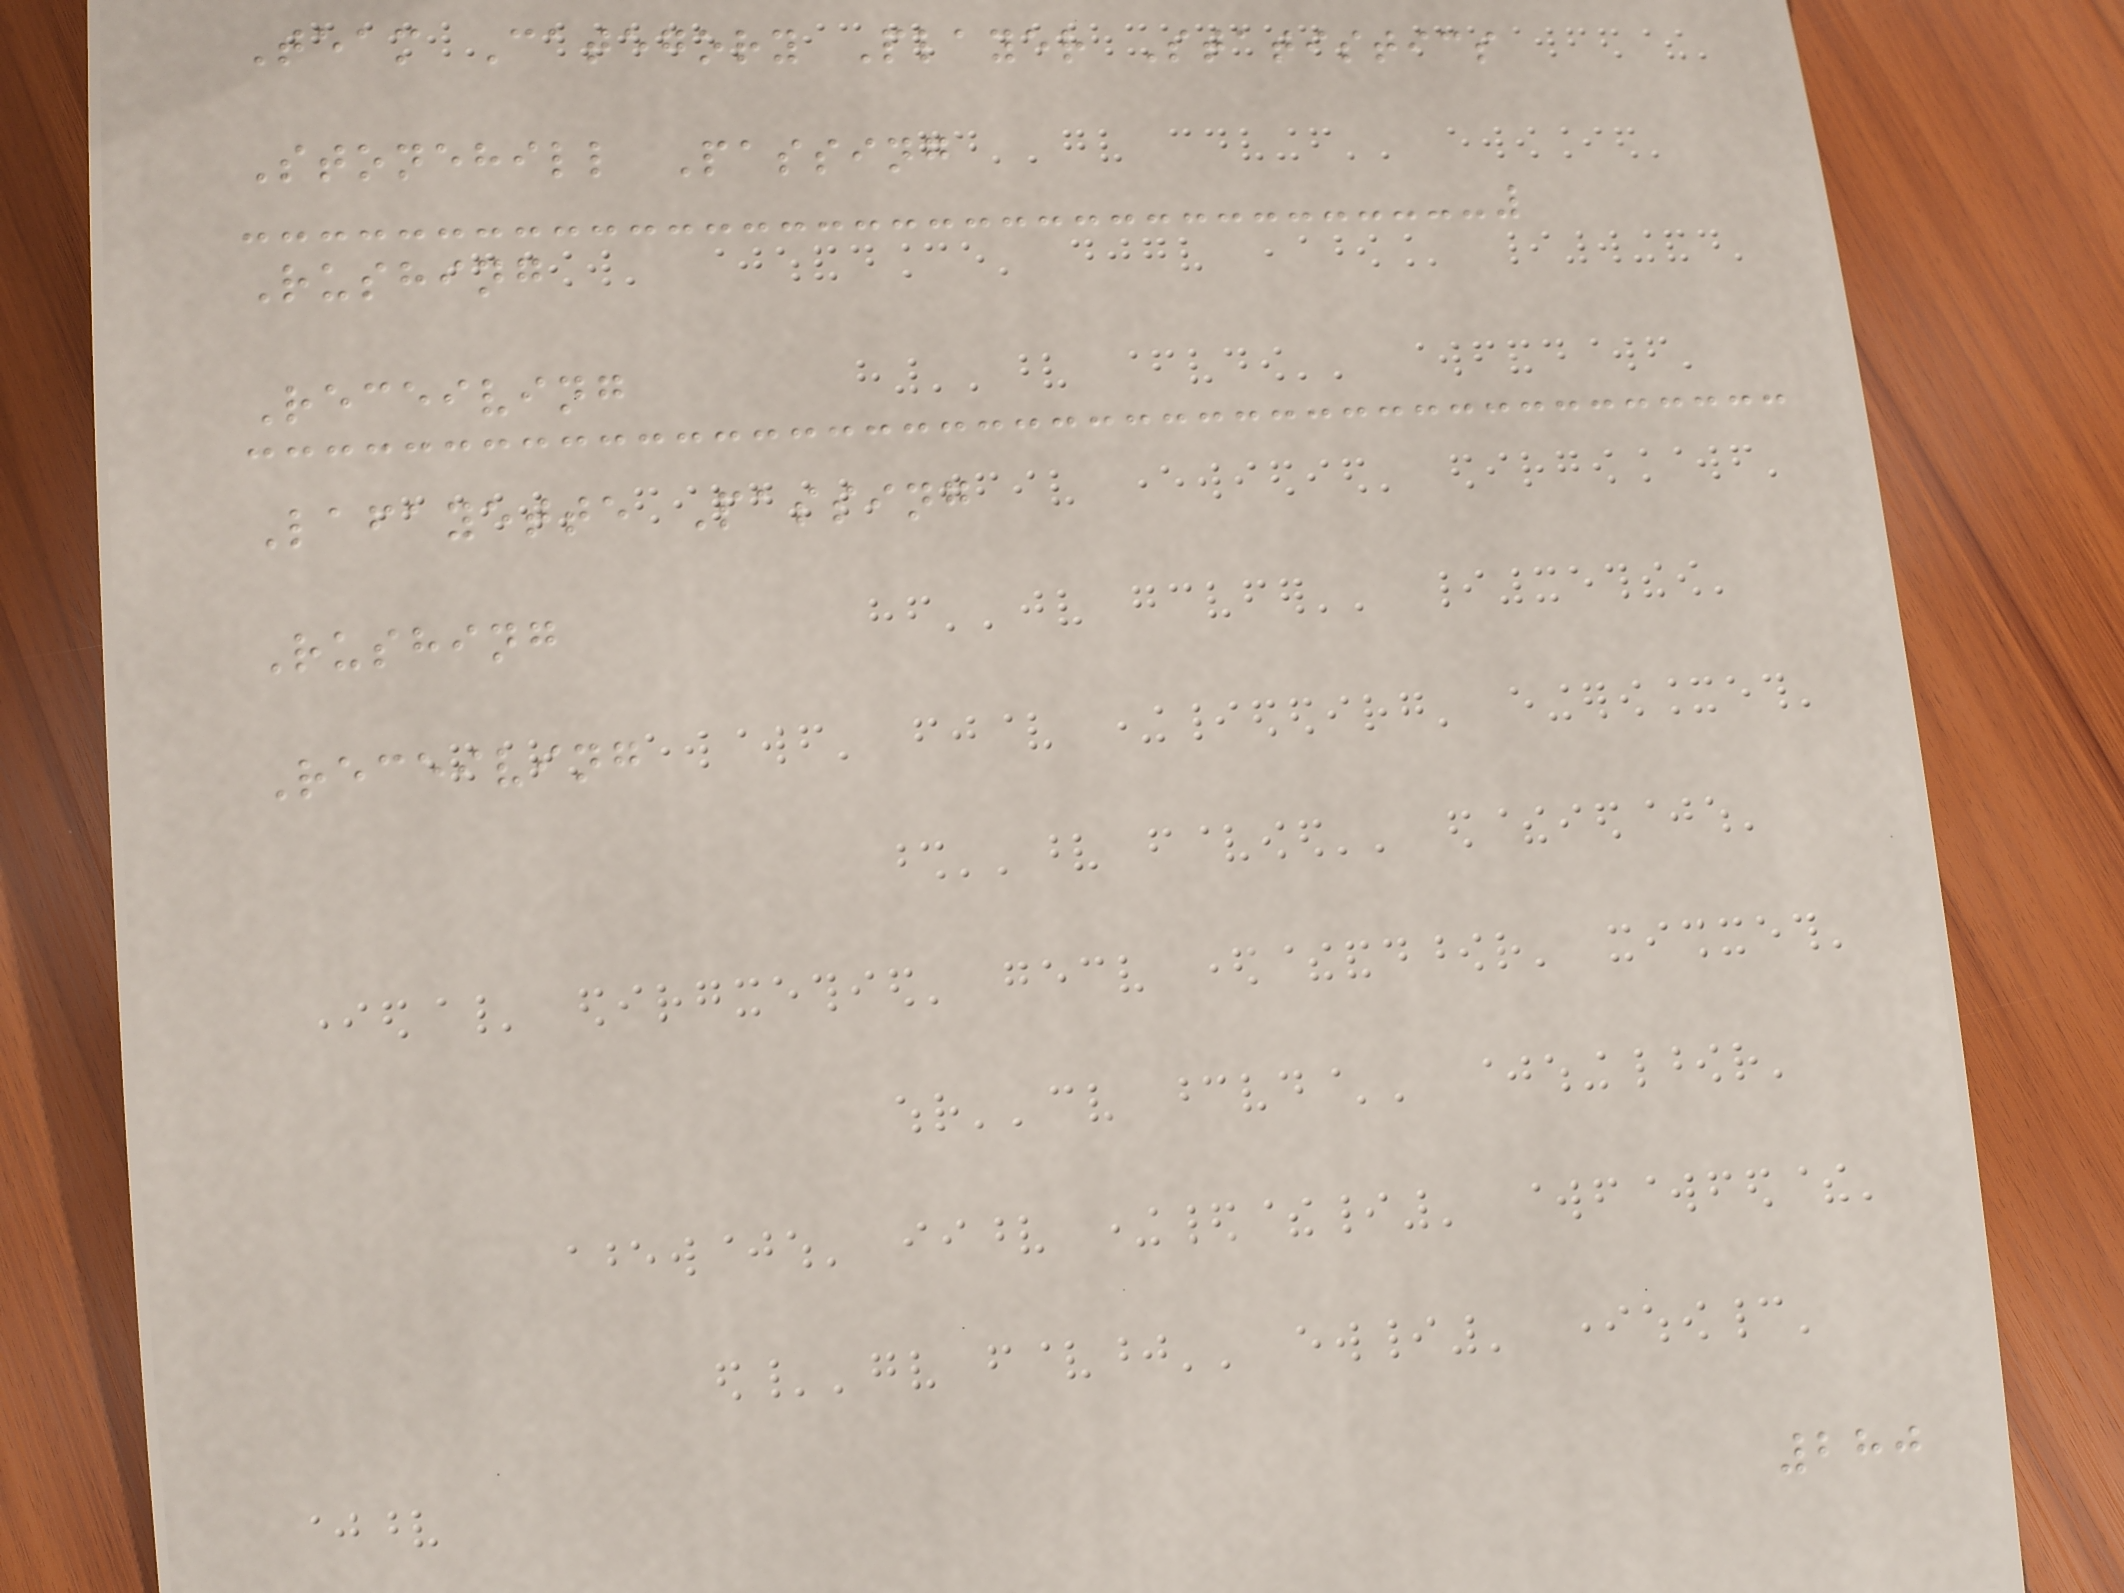Team Category Player Statistics
Stonehill Passing
Rushing
Receiving
Lafayette Passing
Rushing
Receiving
280
